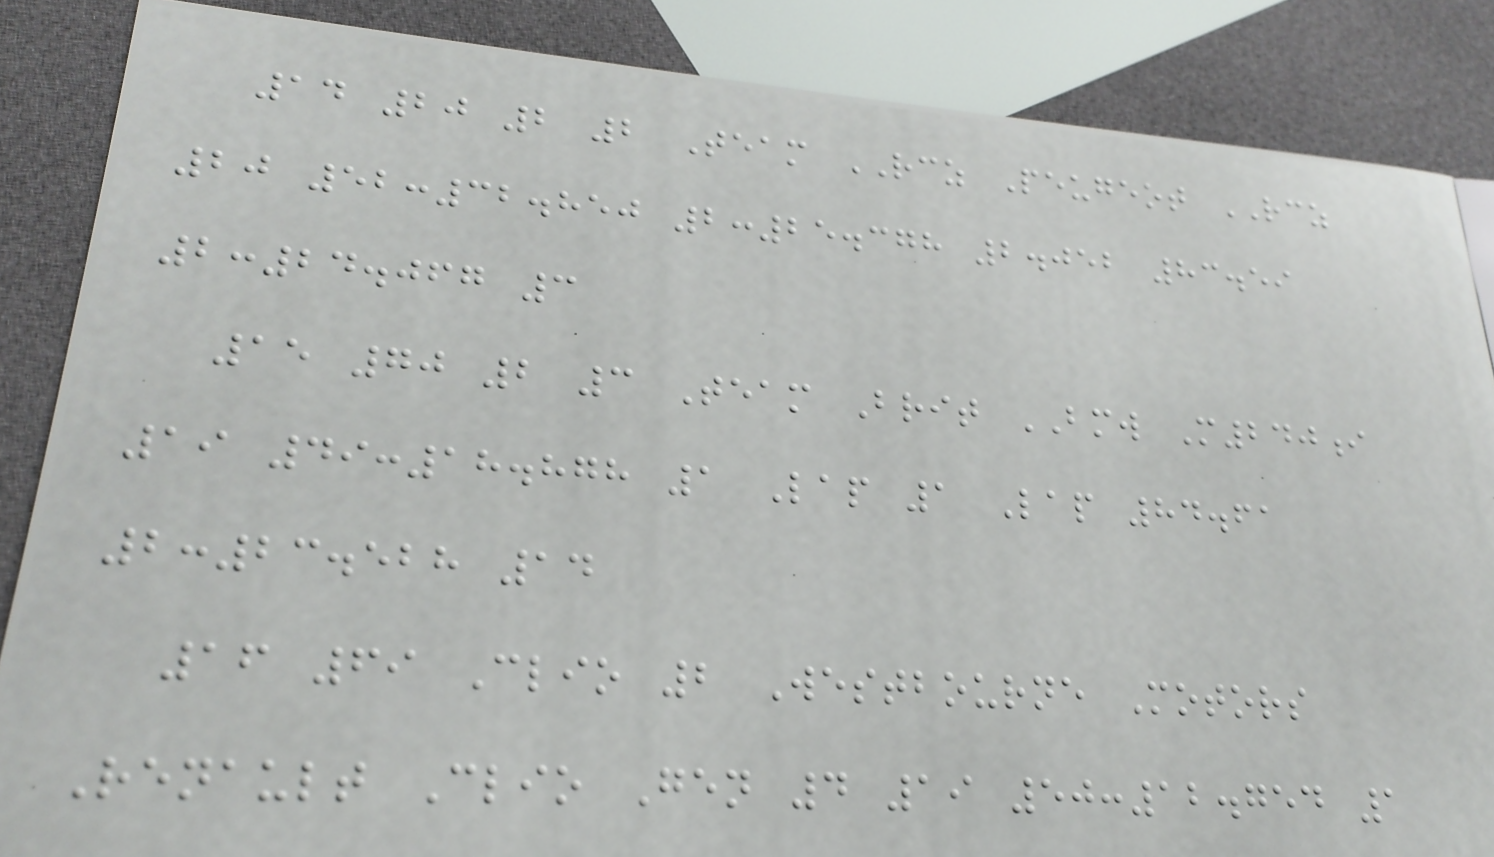14 20 2 2 Team RCZ Peugeot RCZ
20 52:32.850 2:25.378 2.052 83.59
2:24.067 3
15 70 2 3 Team Brit BMW M240i
19 49:18.878 1 Lap 1 Lap 84.61
2:23.528 14
16 69 Clio 2 Westbourne Motors
Renault Clio Gen 4 19 50:12.754 1
